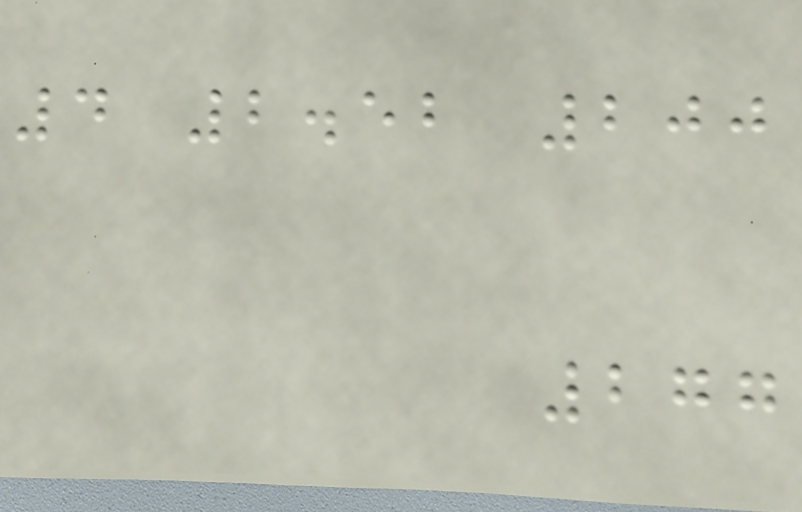4 2.52 200
277
